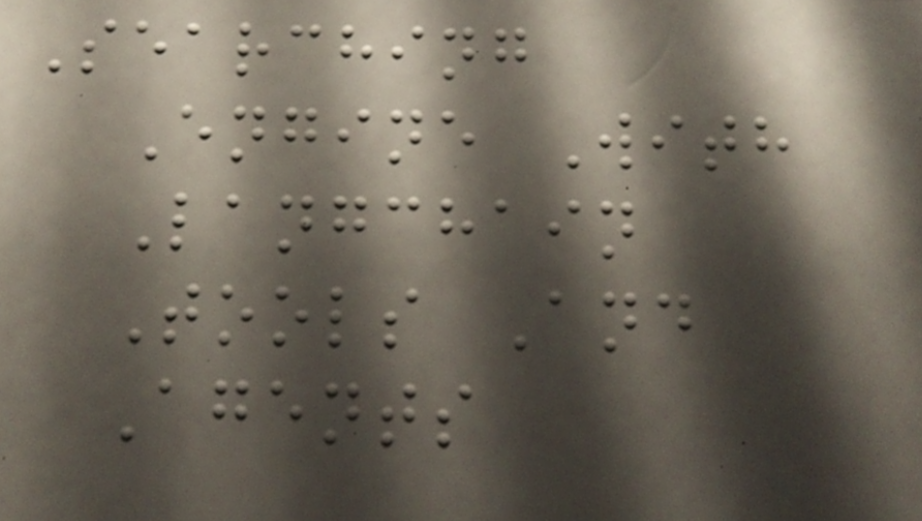Searching
Engine With
Langchain
Tools And
Agents
